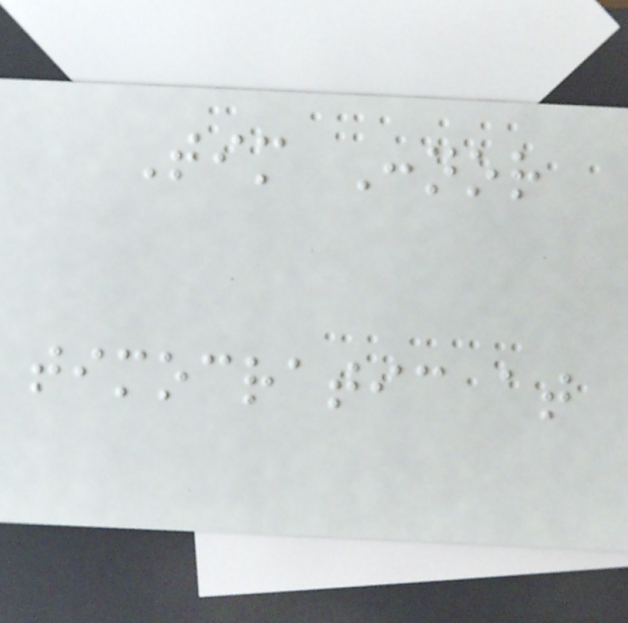Tim Connor
timocratic at
